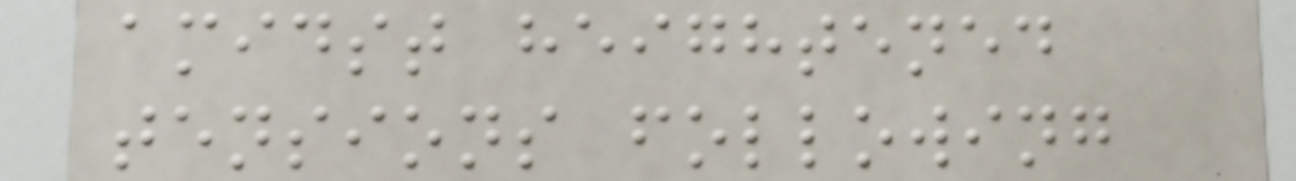amidst heightened
tensions following
